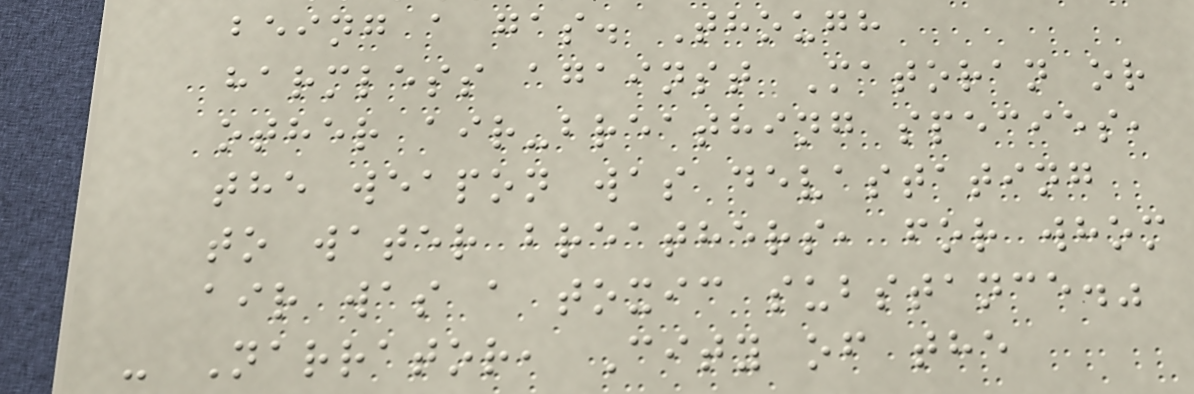being a gas. Though
harmless against Matoran or
other air-breathing species,
the weapon was devastating
to water breathers, for whom
air was a toxic substance."
- Narrator, City of the
